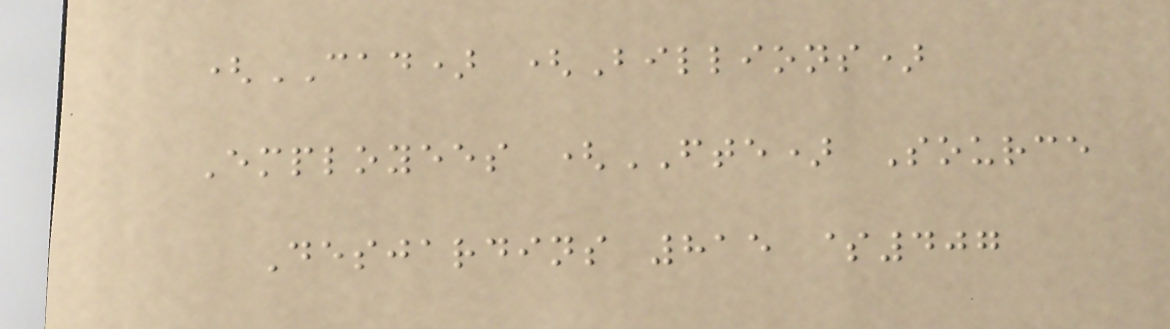(CAD) (Billions)
Employees (FTE) Source
Desjardins 815 $407
